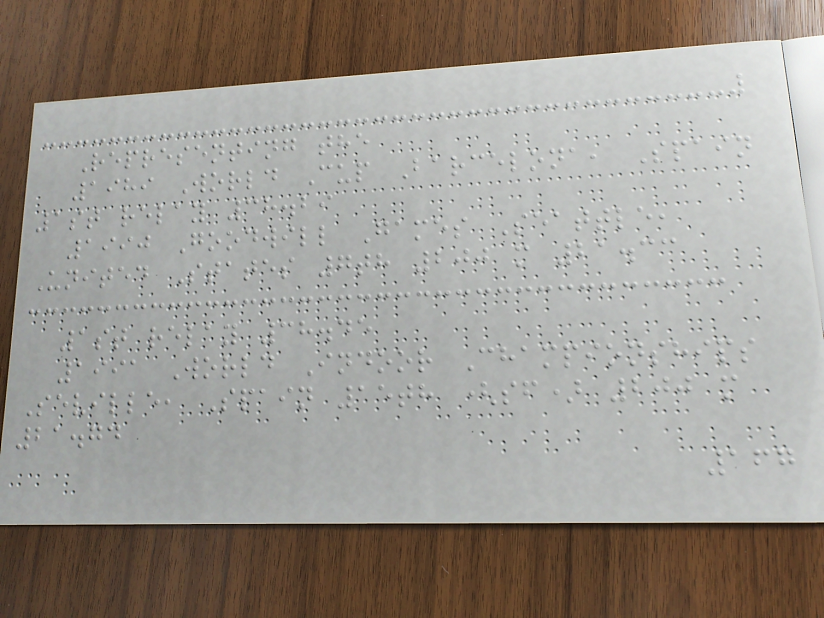Representing the
1989 World Cup Barcelona, Spain
1st relay 38.29
1990 Goodwill Games Seattle,
United States 7th 200 m 21.33
1st relay 38.45
1991 World Indoor Championships
Seville, Spain 15th (sf) 200 m
21.74
167
